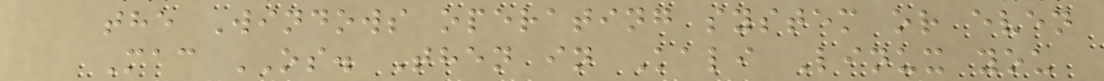the Windows operating system or even
Mac OS. Then in Kali Linux you
